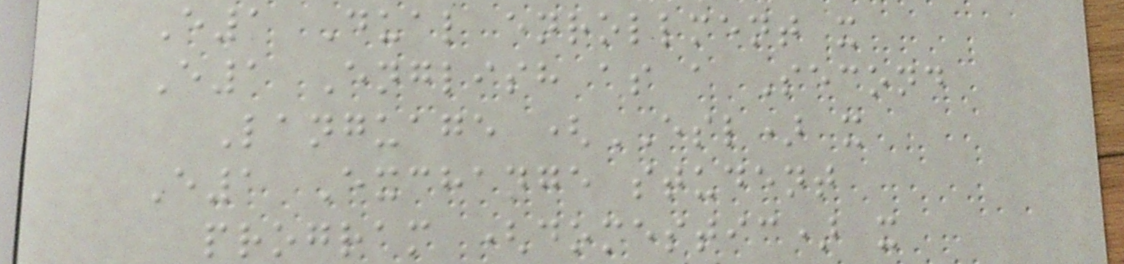E1 Dual enrollment x
E1 English as a Second
Language (ESL) x
E1 Exchange student
program (domestic) x
